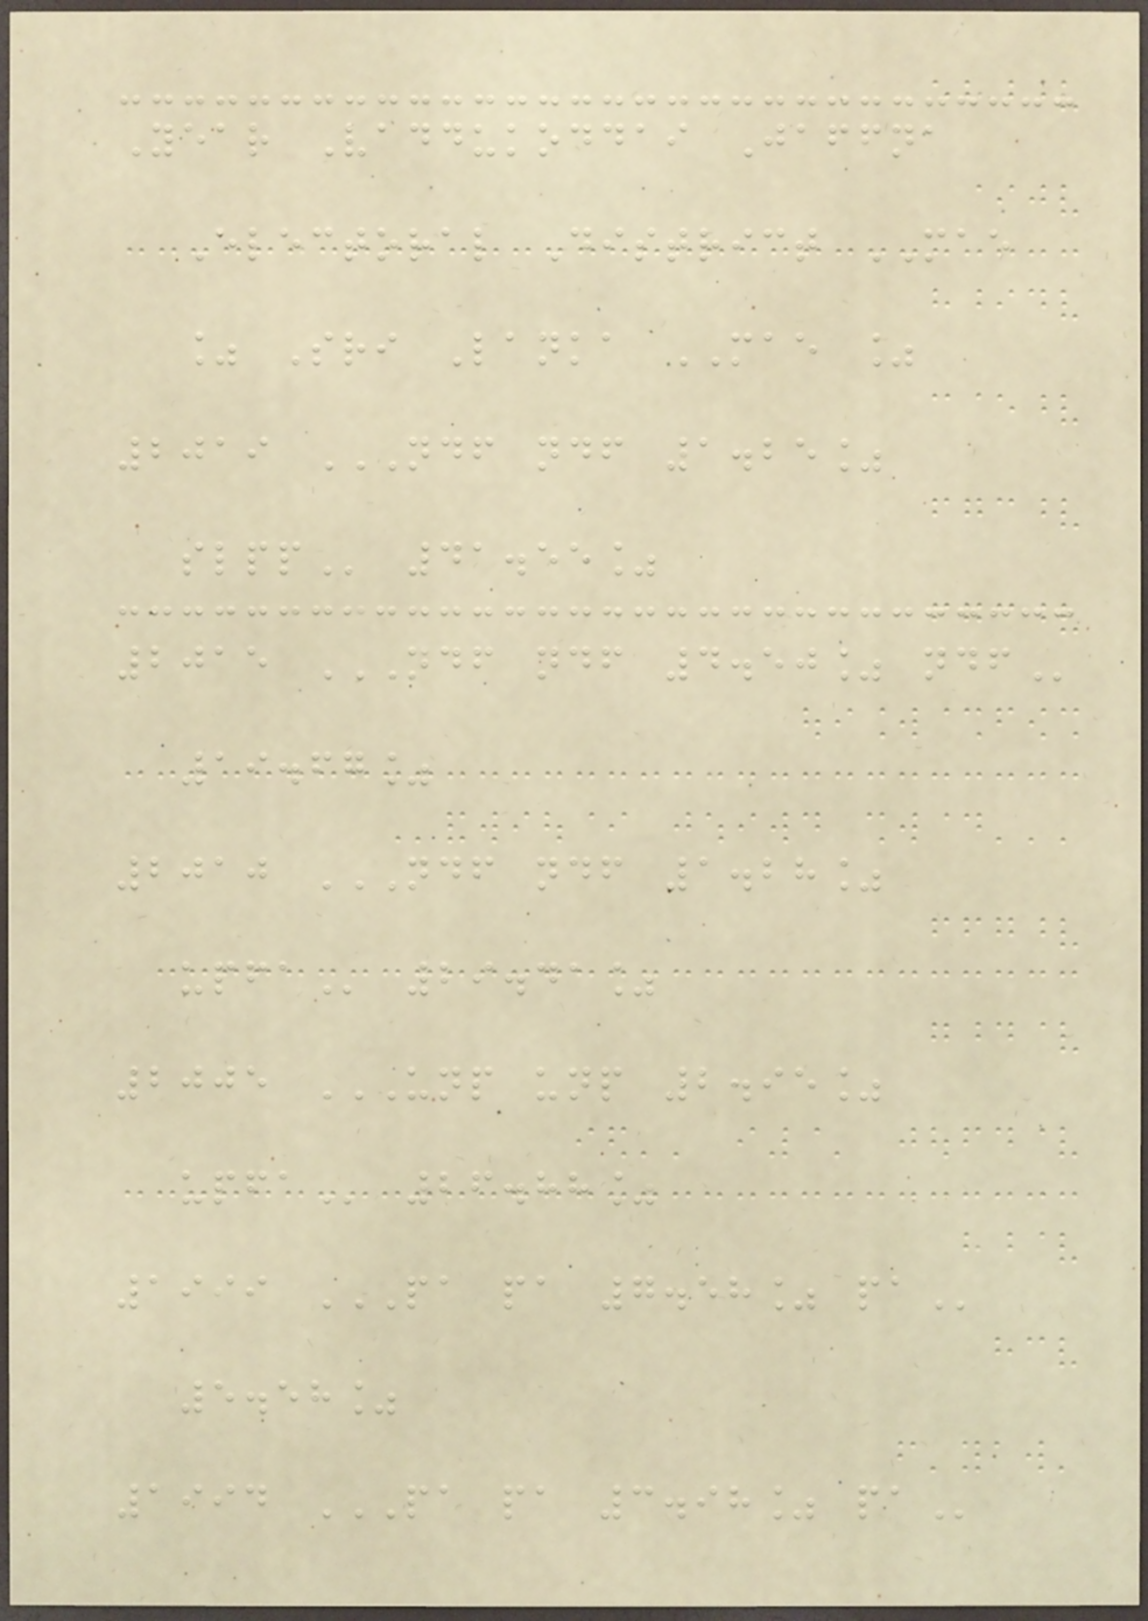Year Vaddukoddai Jaffna
Electoral District MAE
% Sri Lanka MAE %
2019 NDF NDF 1.25%
SLPP 41.55%
2015 NDF NDF 4.50% NDF
19.67%
2010 NDF NDF 1.28%
UPFA 29.41%
2005 UNP UNP 2.95%
UPFA 26.88%
1999 PA PA 7.58% PA
5.58%
1994 PA PA 3.98% PA
